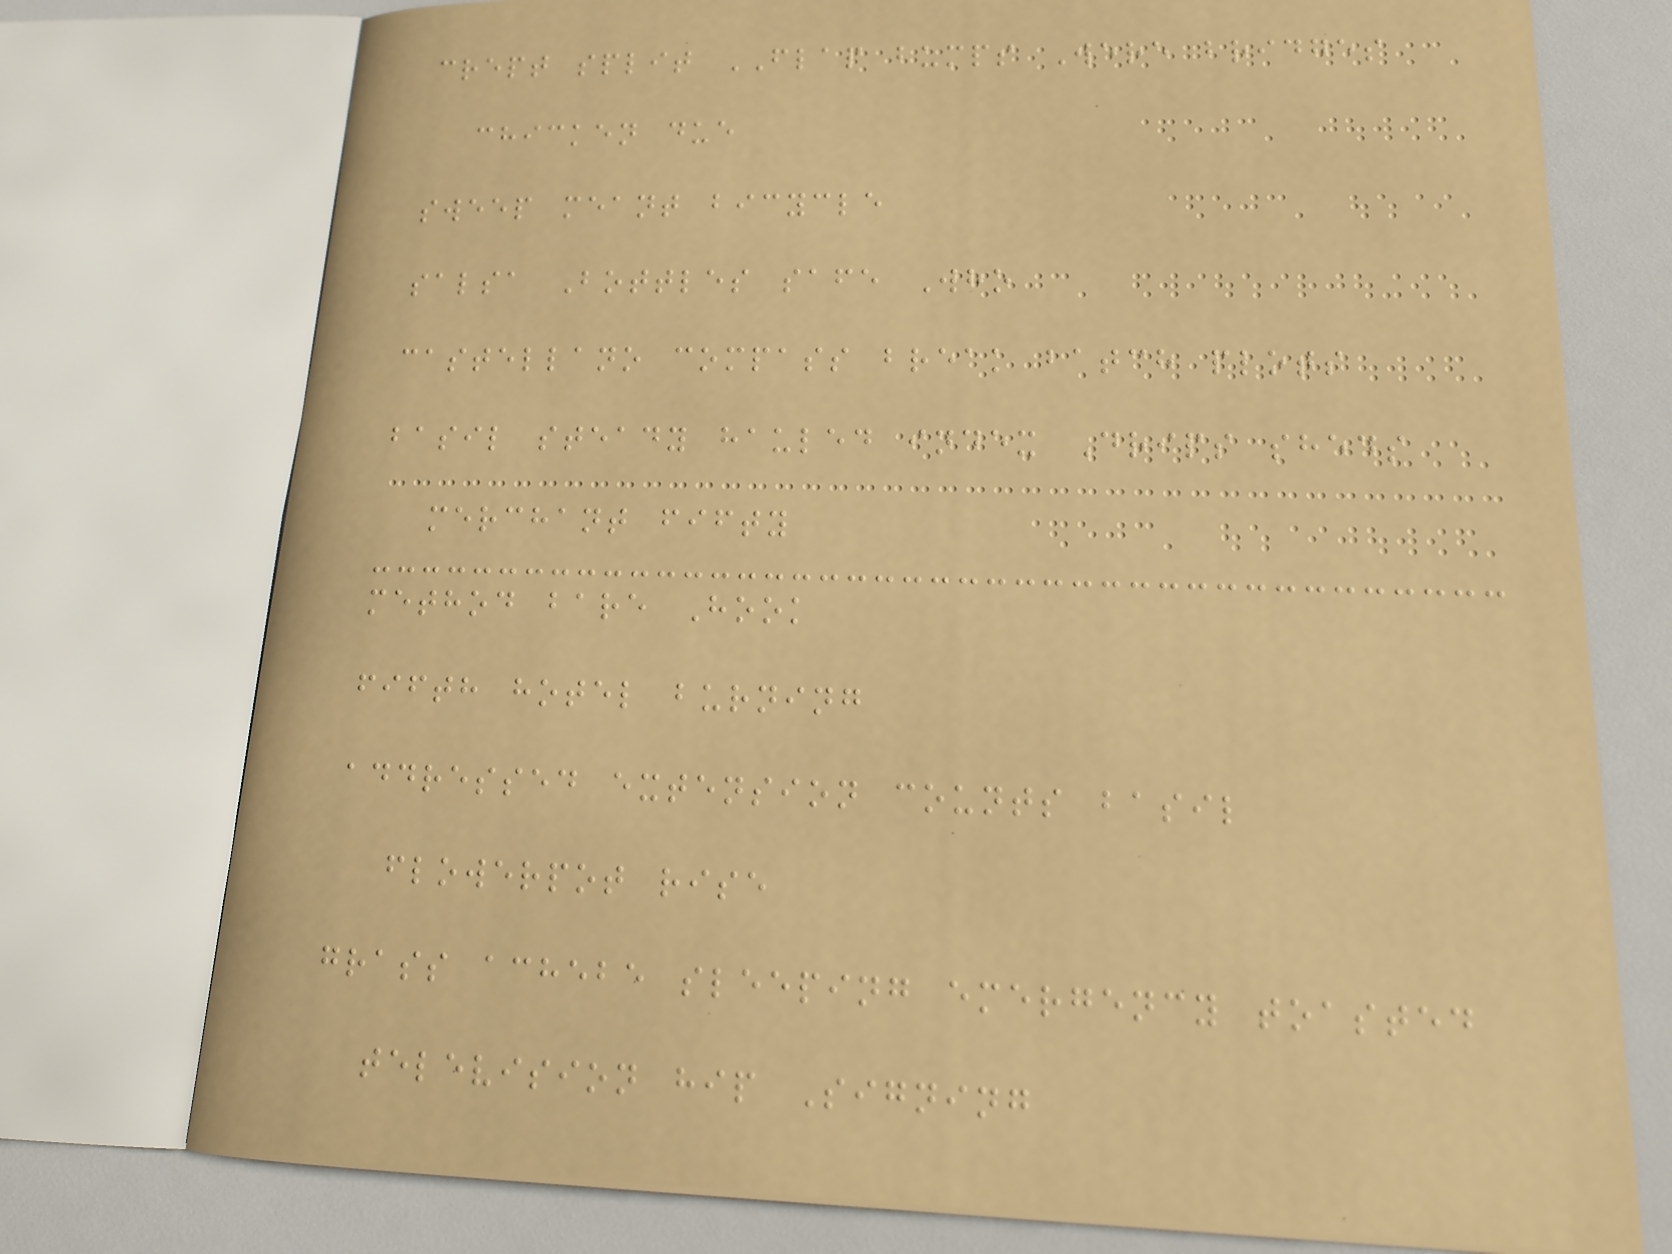crept split FLAP bumps Were bridges
chicken due
sweep meant bicycle
salsa Bottles safe Who
castellano compass break batch plots
basil steady hauled index Drips sheds
merchant fifty
method bare Hook
fifth hotel burning
addressed extension counts basil
flowerpot rise
grass achebe sleeping emergency toasted
television hip Signing
